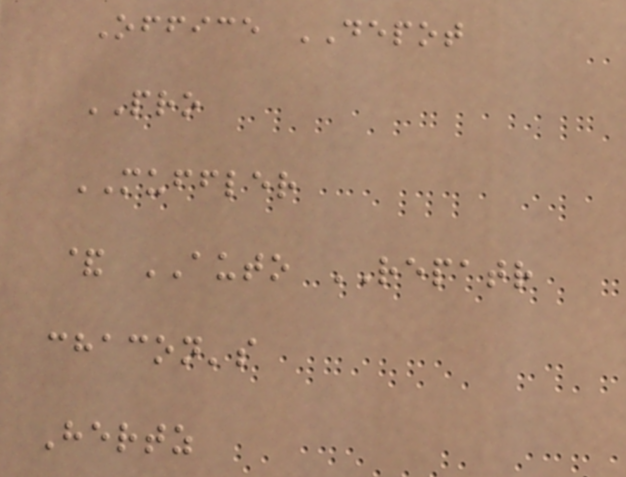Office DEPOT
PRO
MUFFLER
& AUTO REPATR
chacon's
Hertz
